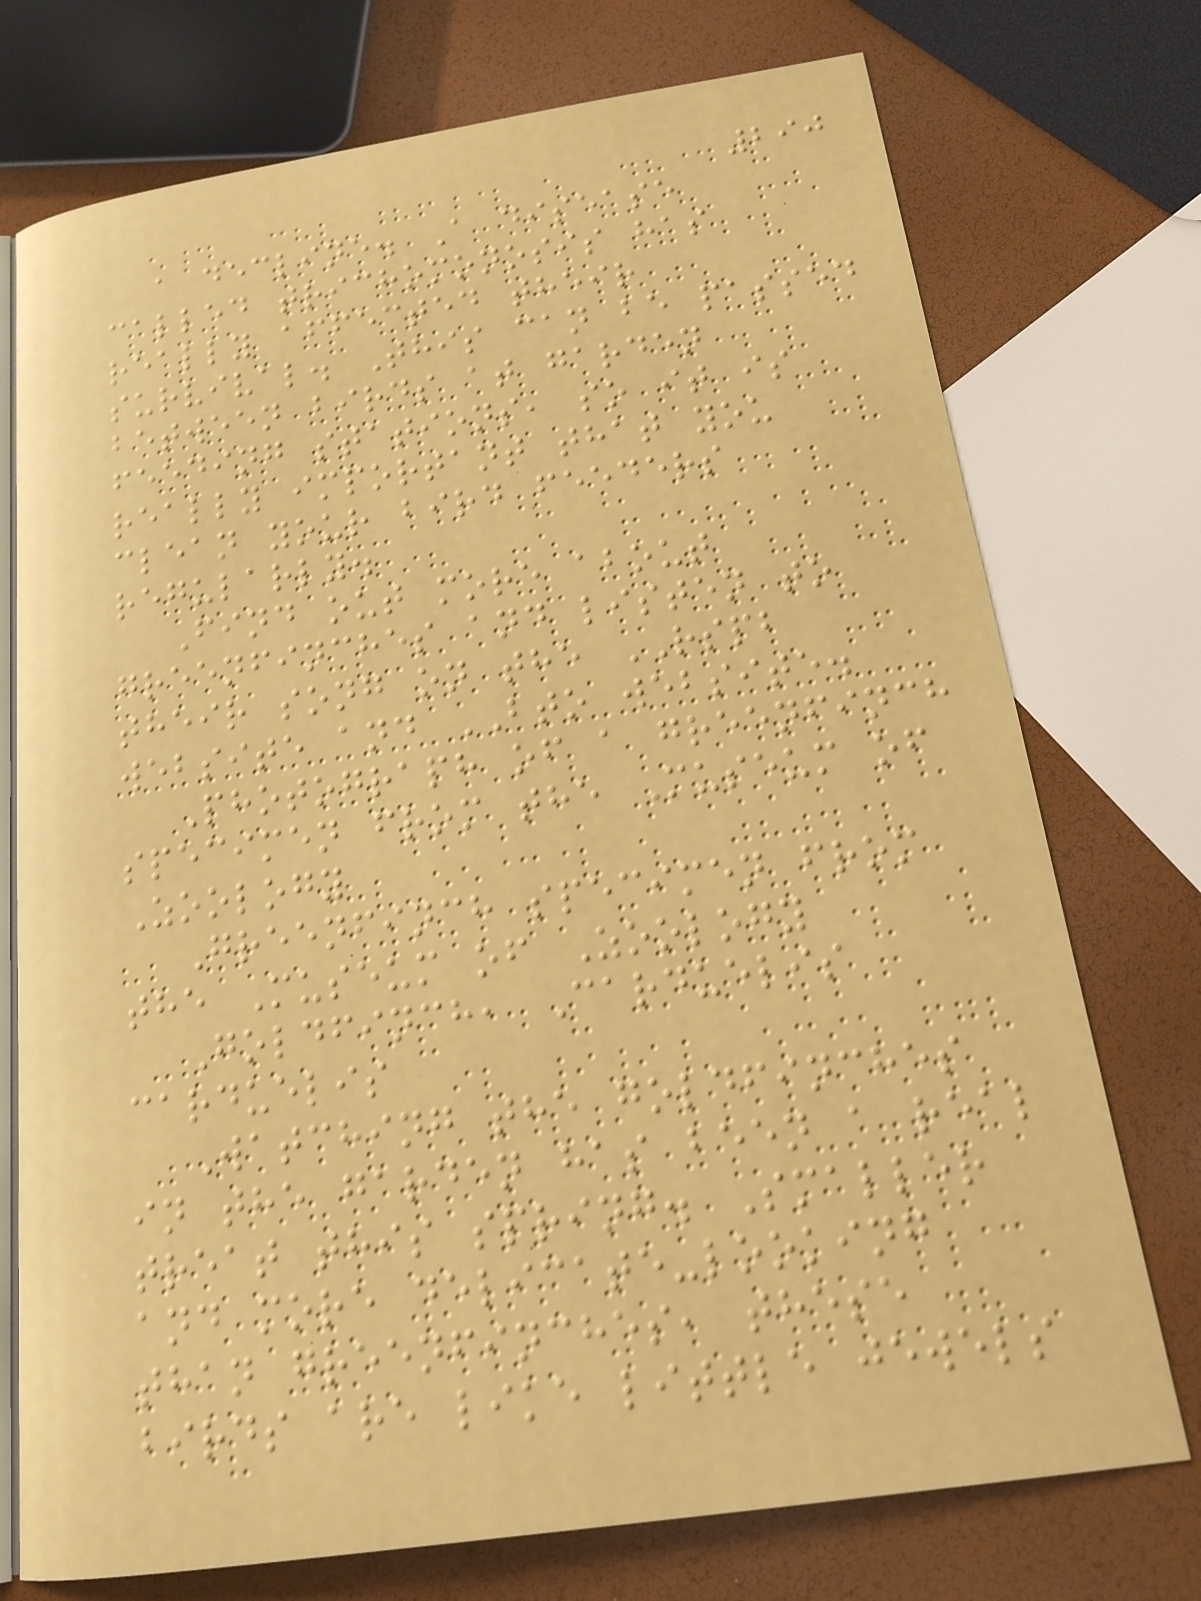290
a decline. A disease
called trichomonosis has
really affected their
survival. This can be passed
between birds at garden
feeding stations, so it is
really important that you
clean your bird feeders
regularly.
Find out more about
greenfinches and listen to
their song on the RSPB
website and BTO website.
Photograph of a greenfinch
specimen from the Museum of
Zoology
Greenfinch specimen from
the Museum of Zoology
Goldfinch, Carduelis
carduelis
Watching the goldfinches
in the garden has been a real
treat this spring. Smaller
and more delicate-looking
than greenfinches, these
birds are like little jewels
